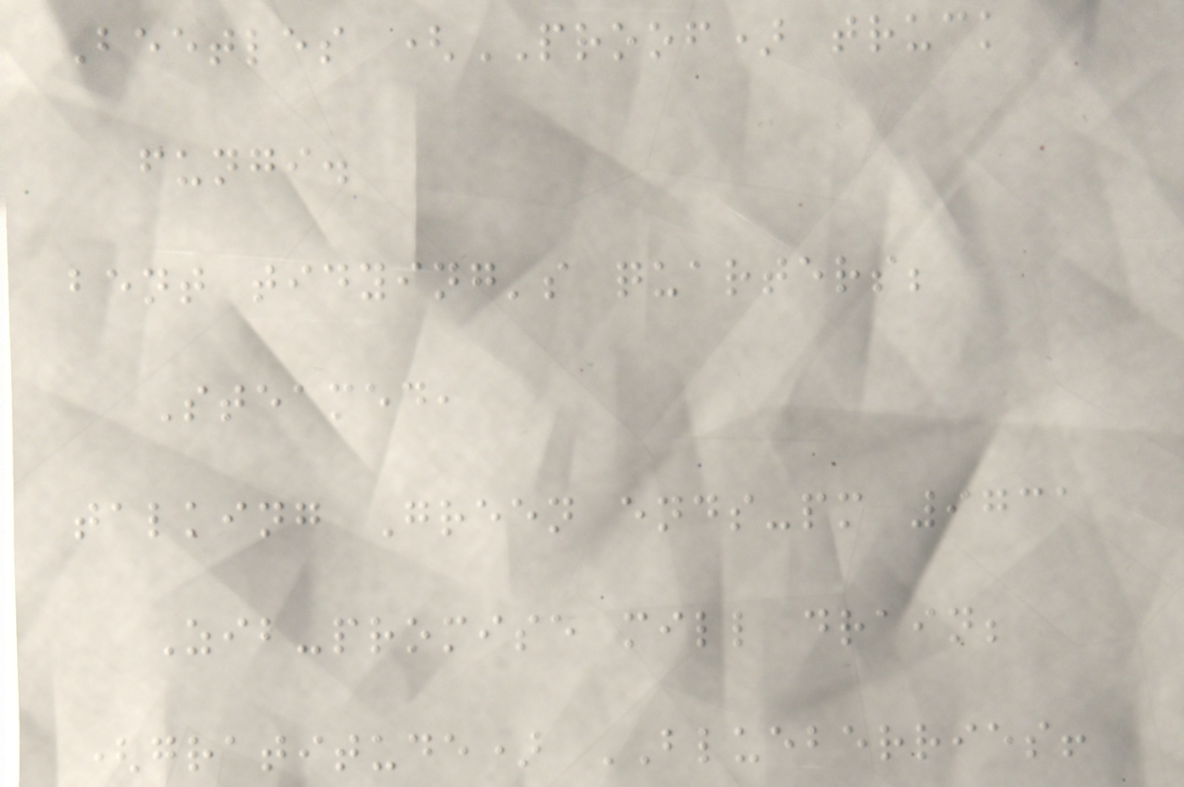Beetles (PROOF) truck
fungi.
bent tidying's quarters;
Steamed,
talking Green ends-pm 9731
Zib-promise mill drain;
(gratitude) BLUEBERRIES!
